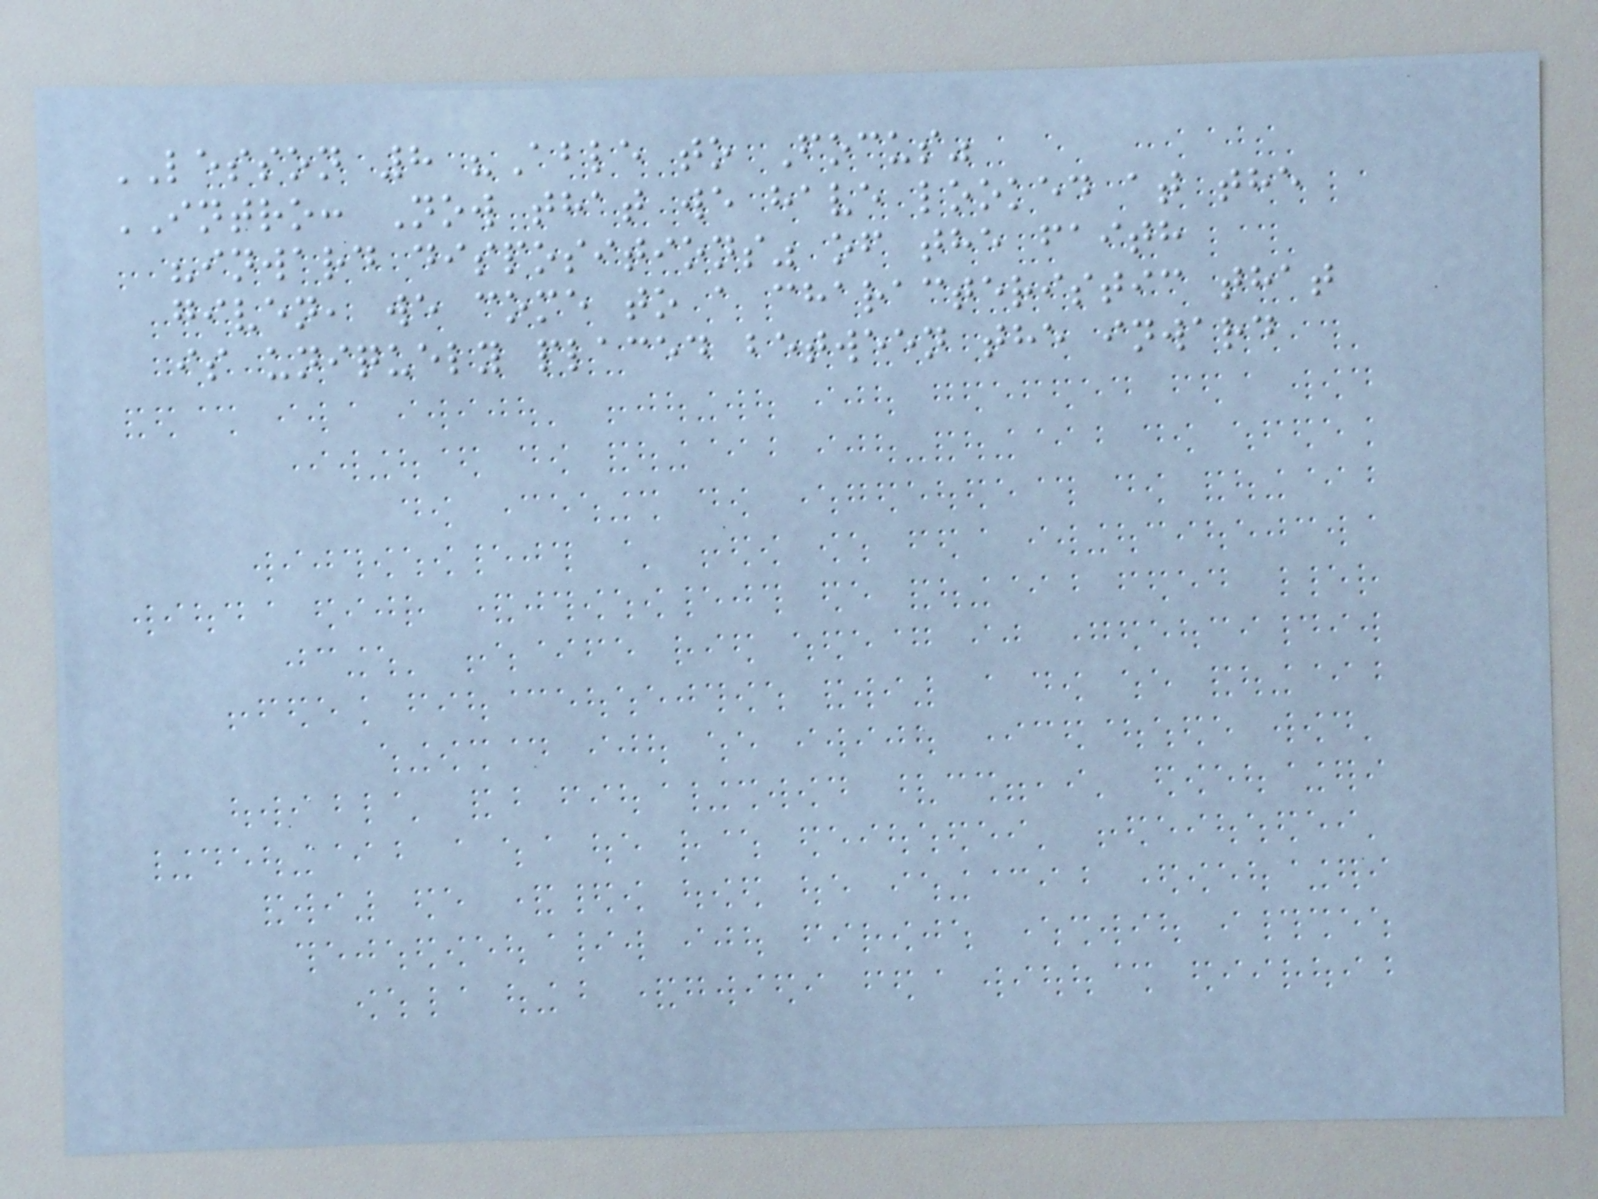LESSON 8 "Able to Focus"
INTRO: Now that we have looked at the
"inward dispositions" of the faith
given, we come to a characteristic that
is uniquely placed between the inward
